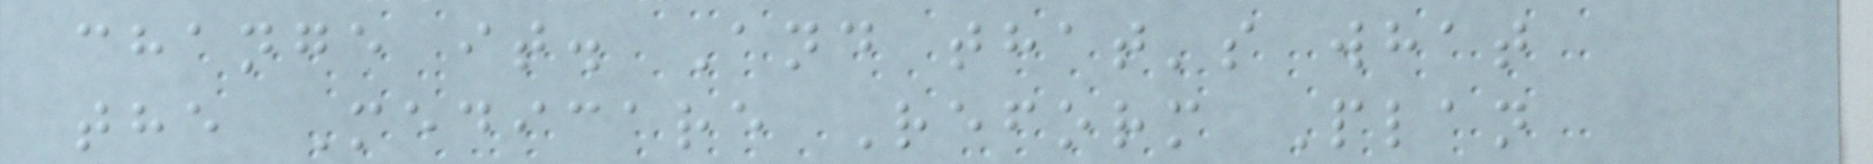change it. And that's what
the Medicare Reform Plan
